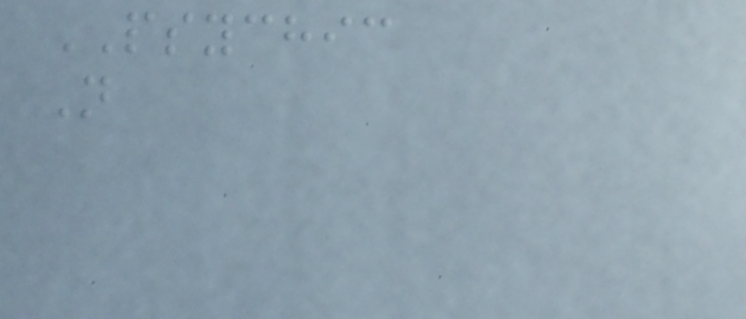PSYCHIC
N
